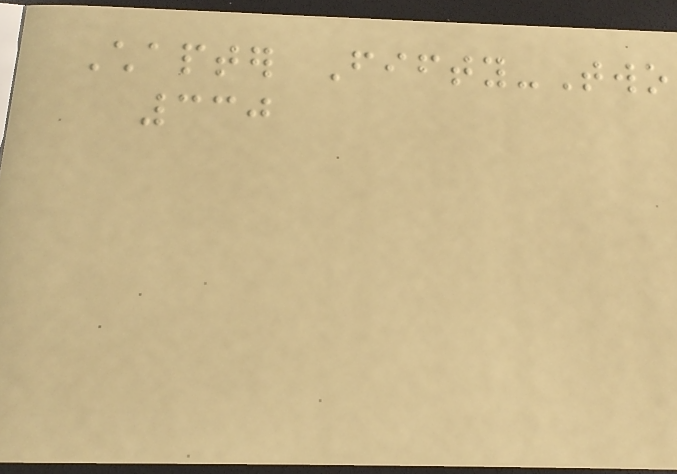Chapter Fifty-Two
330
